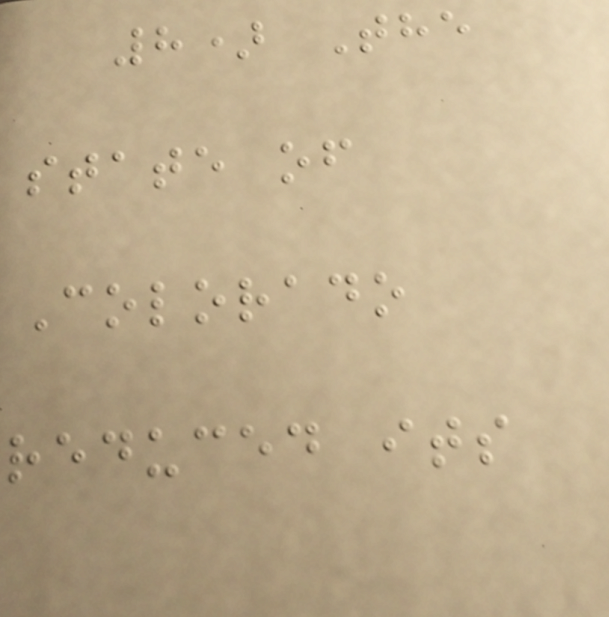8) The
state of
Colorado
reduced its
